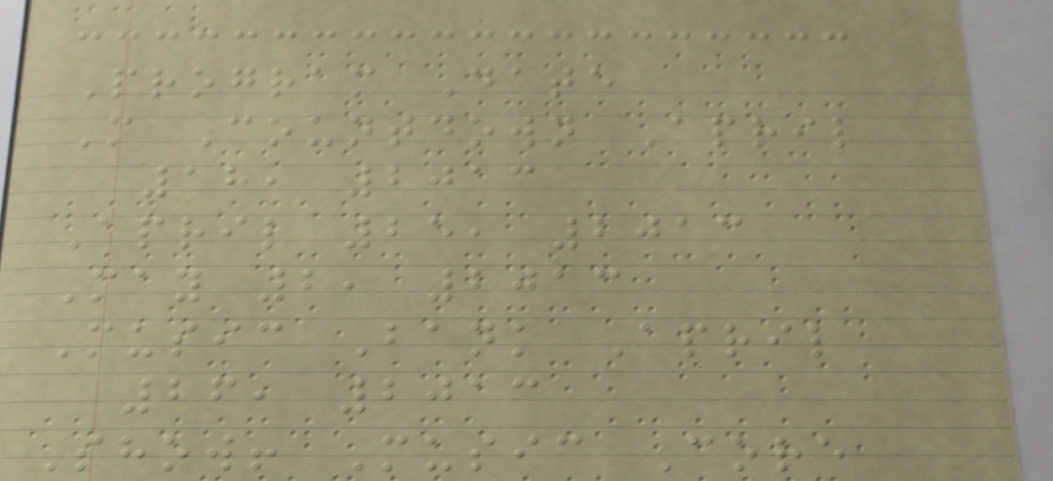Program Date
M Countdown April
18, 2013
April 25, 2013
May 2, 2013
Music Bank April
26, 2013
Show! Music Core
